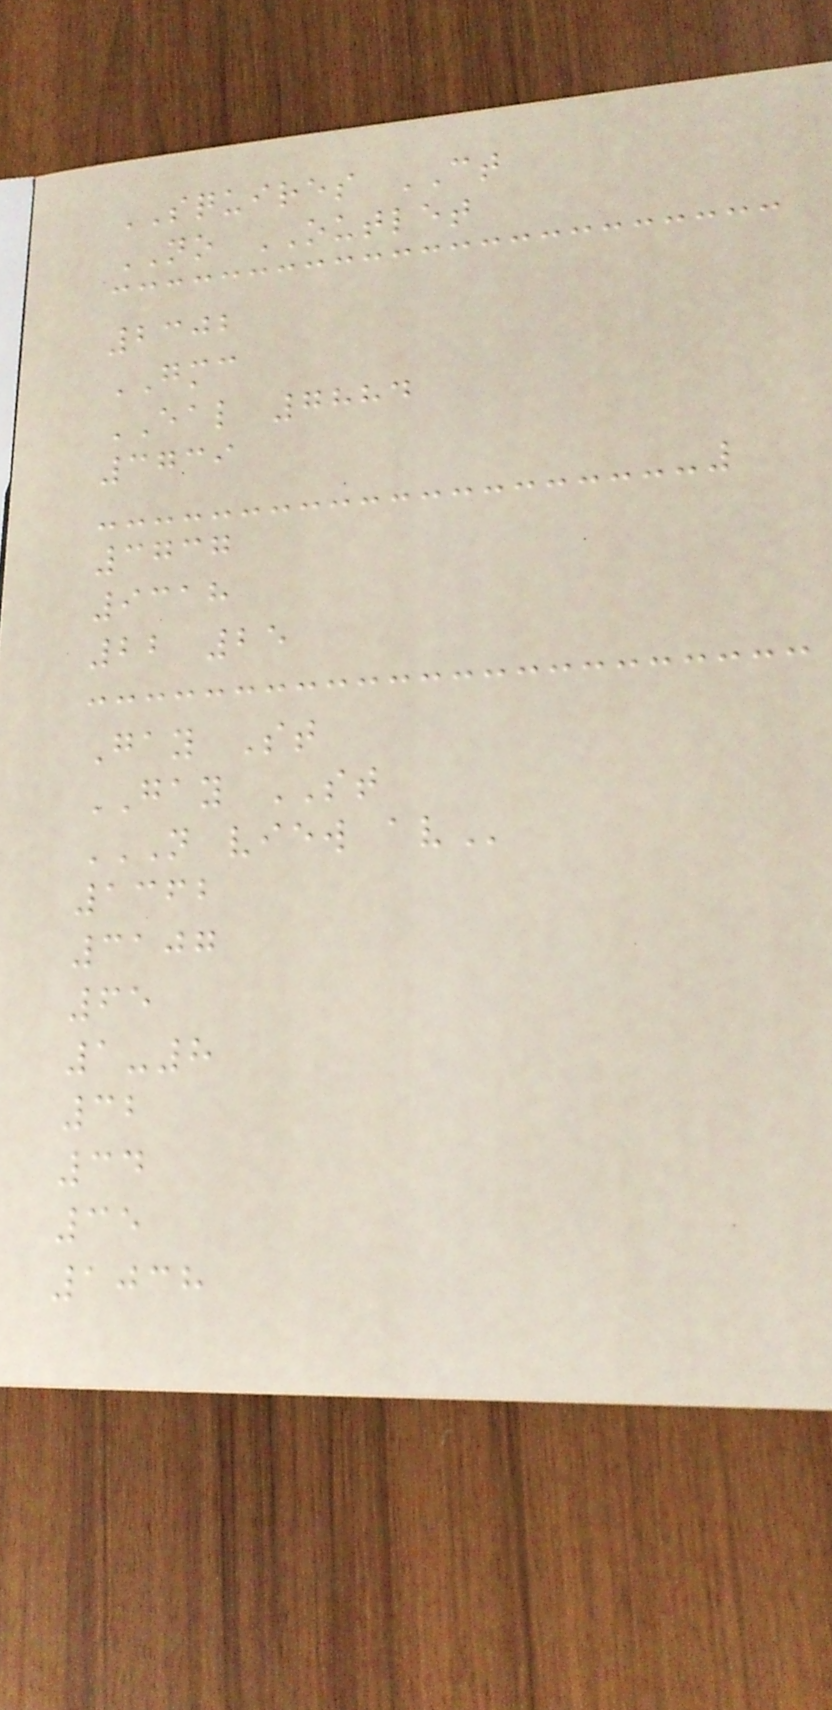SQUIRES CT
NO OUTLET
2302
GMC
EAL 7884
3739
3737
9318
22 25
Gay St
GAY ST
N VIEW AV
1362
3107
65
1-8
32
34
35
1038
